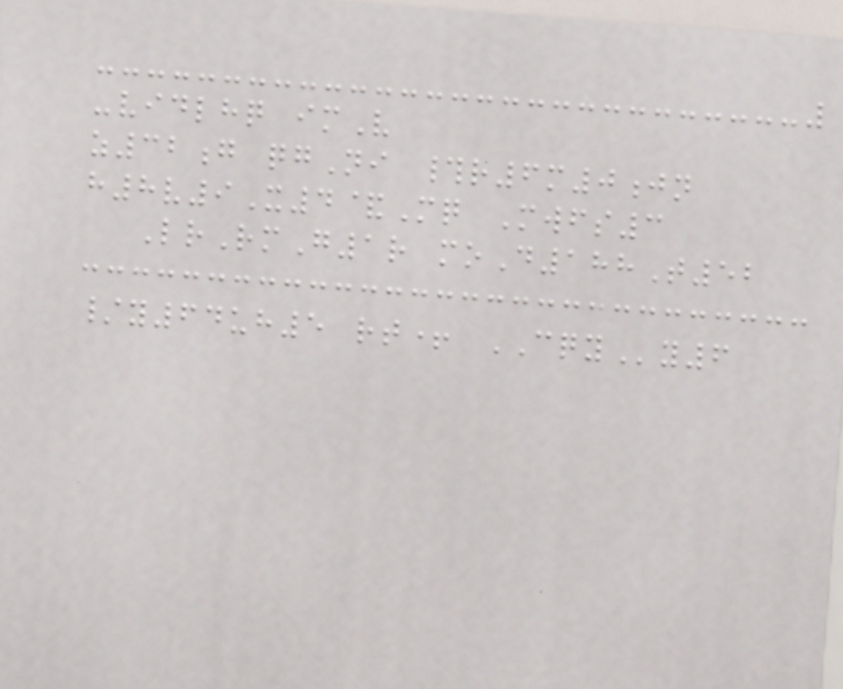-vidlhq imV
z32g qgNi #r6m0jn
h8v9X4&Mq Mwfs3
LrRmG1r moD188T52
/y64uh5 rt+ CQYy6
